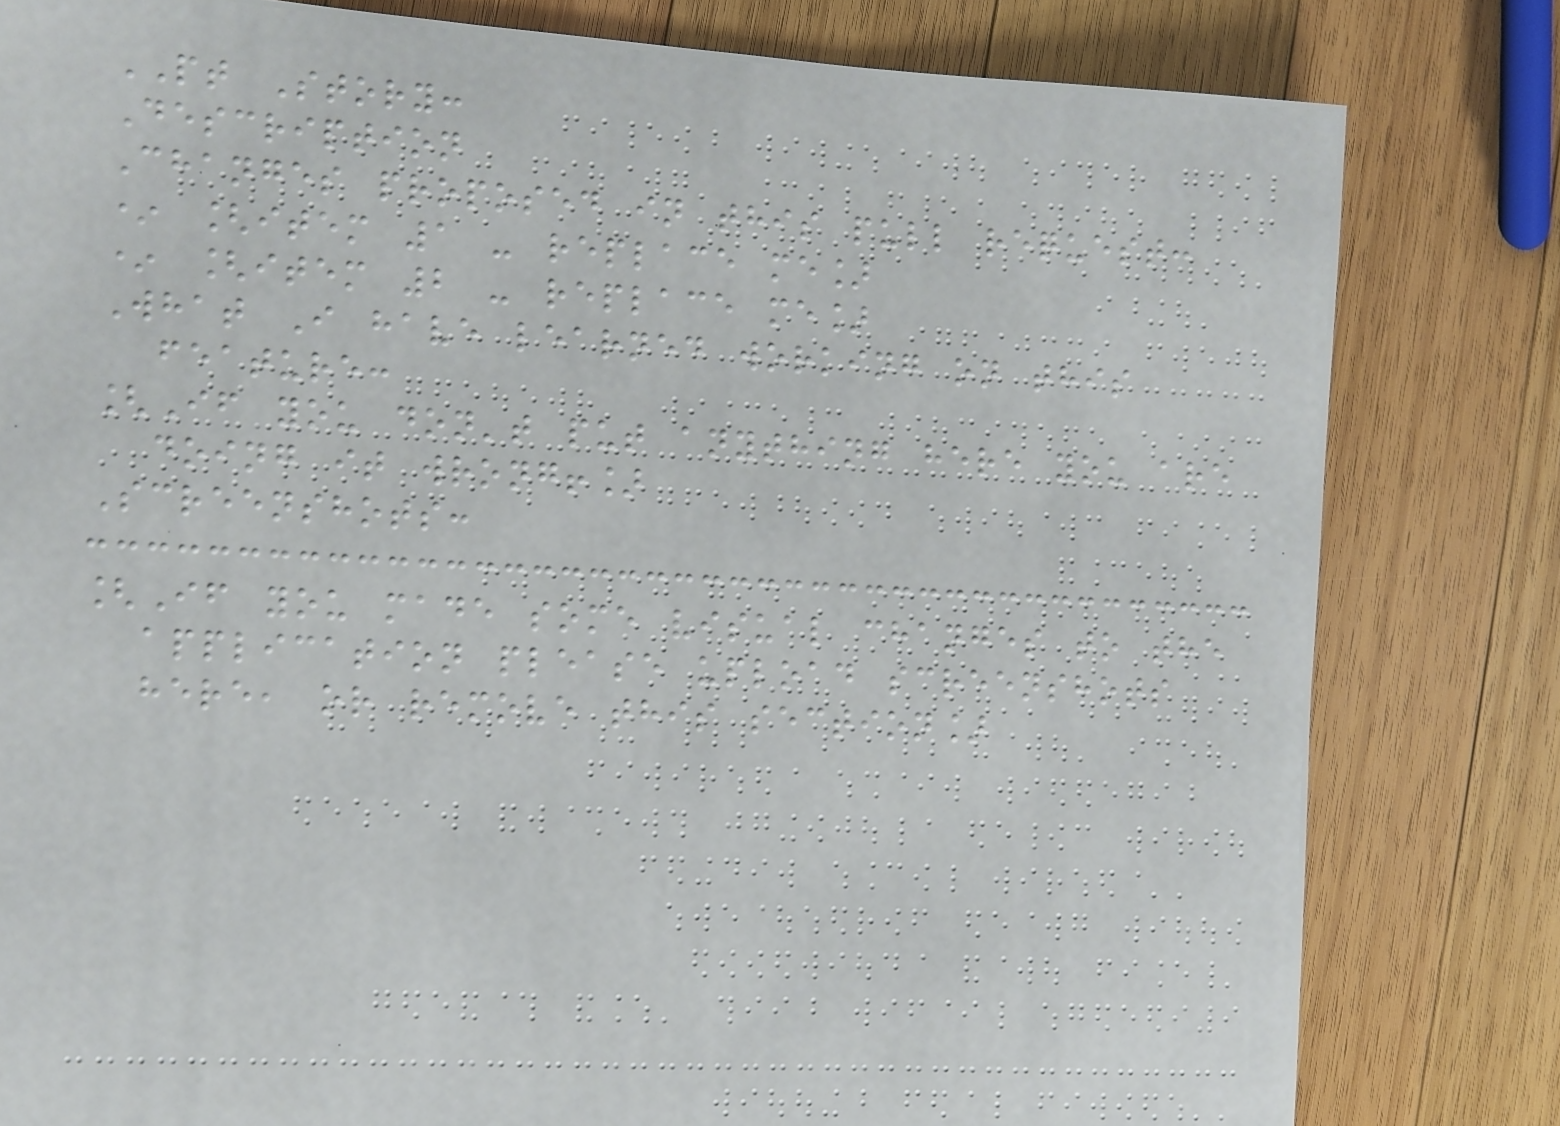PT Story:
Description
Changes proposed in this pull request:
* [item 1 - replace me]
* [item 2 - replace me]
What I have learned working on this
feature:
[If you don't put anything here you are
doing it wrong!]
Screenshots:
[If you made some visual changes to the
application please upload screenshots
here, or remove this section]
